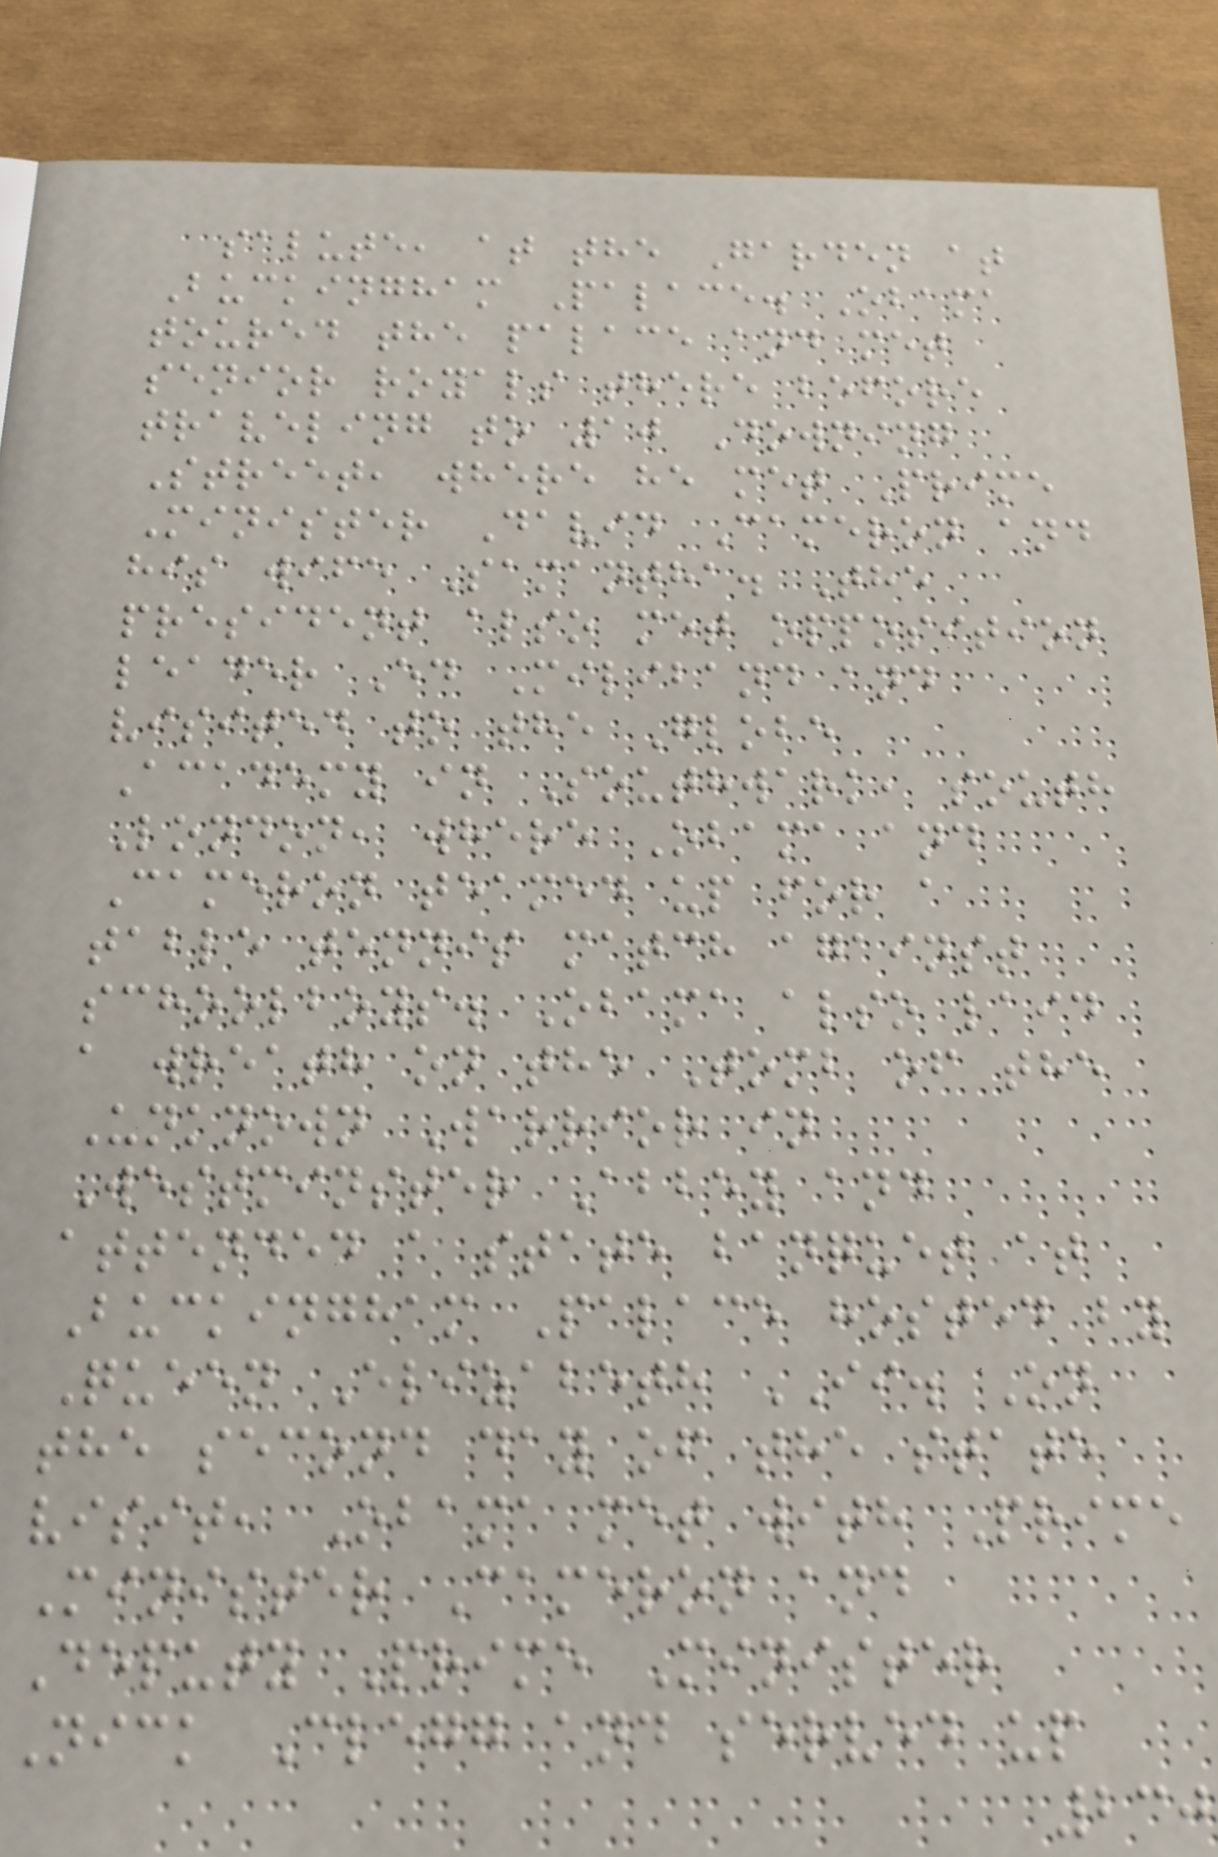salute, at the Garden at
Buckingham Palace. Obama
toured the palace and met
senior royals there before
traveling to 10 Downing
Street, where he met Prime
Minister David Cameron and
his wife Samantha. The
president also met opposition
leader Ed Miliband and
visited to the Globe
Academy in Southwark, south
London, where Obama and
Cameron teamed up for a
table tennis match against
schoolboys. Obama also laid
a wreath on the Tomb of the
Unknown Warrior in
Westminster Abbey and
attended a state banquet at
Buckingham Palace hosted by
Queen Elizabeth II. On
the second day of the state
visit, Obama met with Prime
Minister Cameron and
Deputy Prime Minister
Nick Clegg and served up
230
